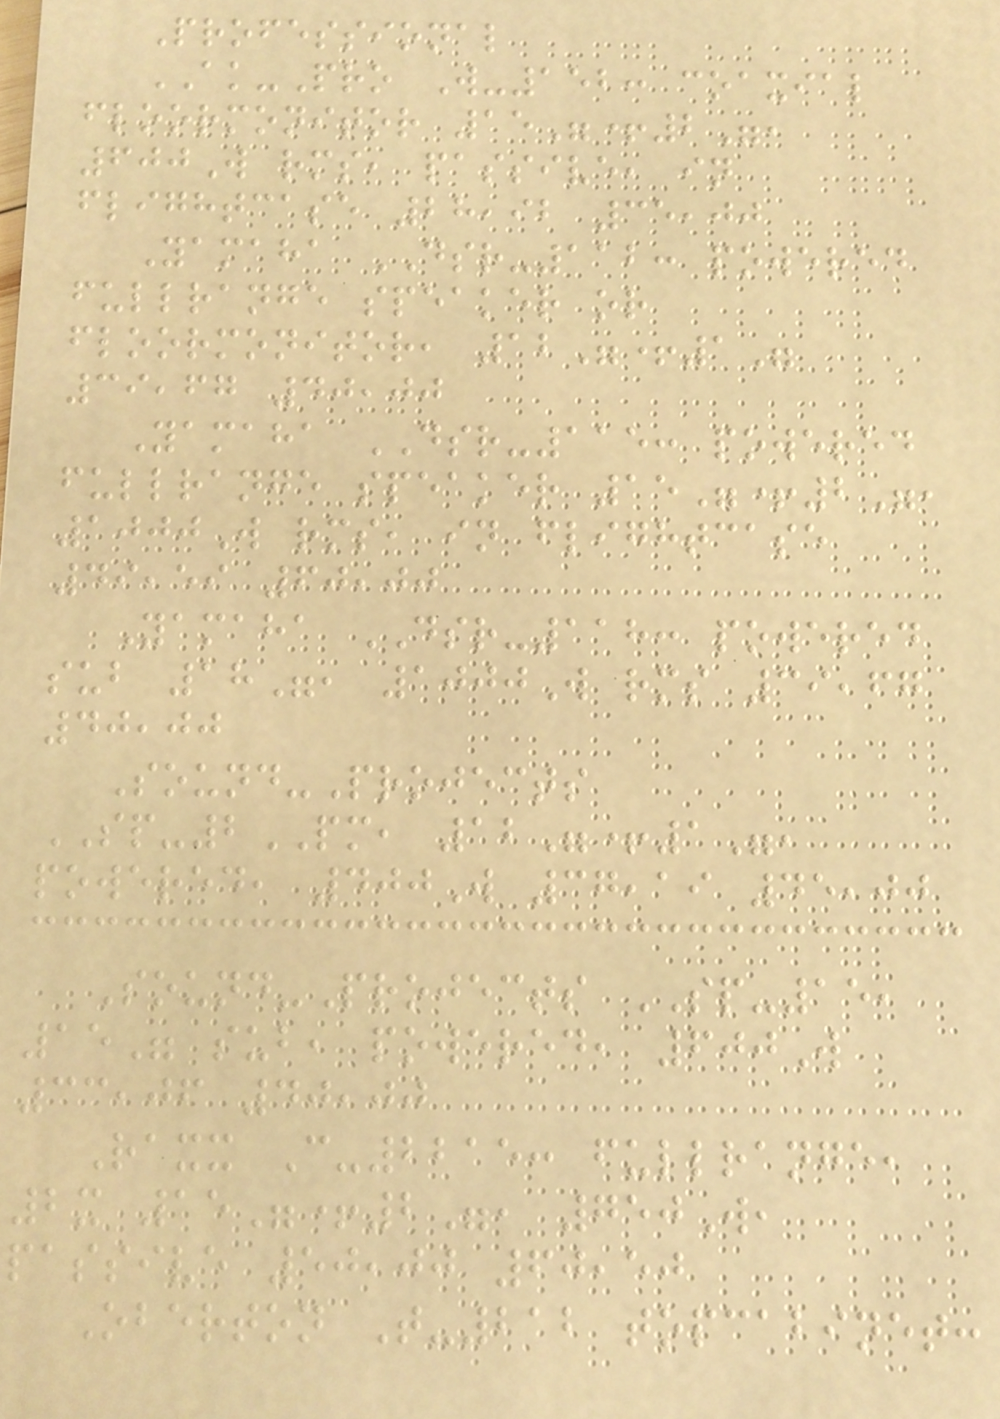Professional
AK-Pro W-152: coaxial
floormonitor 15"+2",
600W rms, passive, in
flightcase 28,92 35,00
Yamaha DSR-112: powered
fullrange speaker or
floormonitor, 12"+1"
39,67 40,00
Yamaha DSR-115: powered
fullrange speaker 15"+2",
1000W rms, in flightcase
49,59 60,00
Yamaha DSR-118: powered
sub 18", 1000W rms 39,67
40,00
Sound-Projects
SP-2PM, 12"+1",
powered, 400W 37,19 45,00
Sound-Projects SP-15,
15" sub, powered, 600W
33,06 40,00
Raxx C-2215: fullrange,
2x 15"+2", 750W,
passive 50,00 60,50
Oberton T-212 topcabinet:
